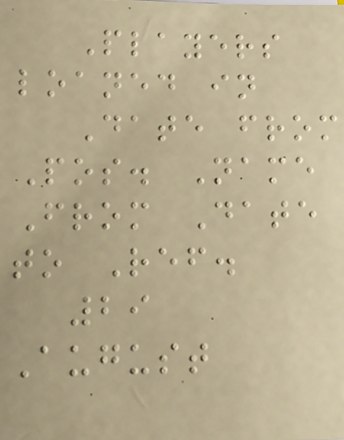Players
loaned in
Date from
Pos. Name
From Date
to Ref.
29
August
